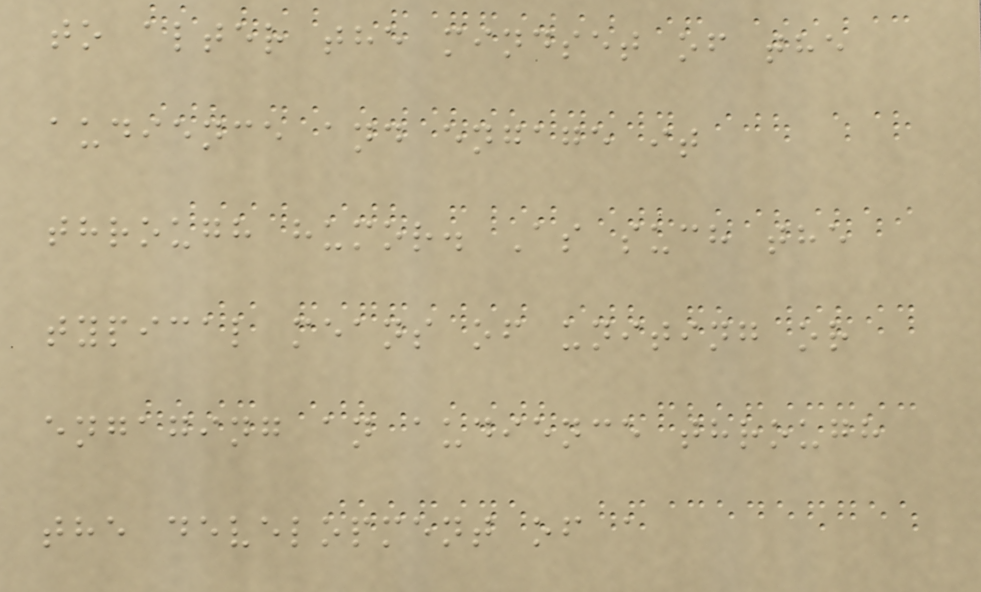to alter the mindset of the
audience and engage it
through humor. As such the
typical means of uniting or
engaging an audience through
the development of a
